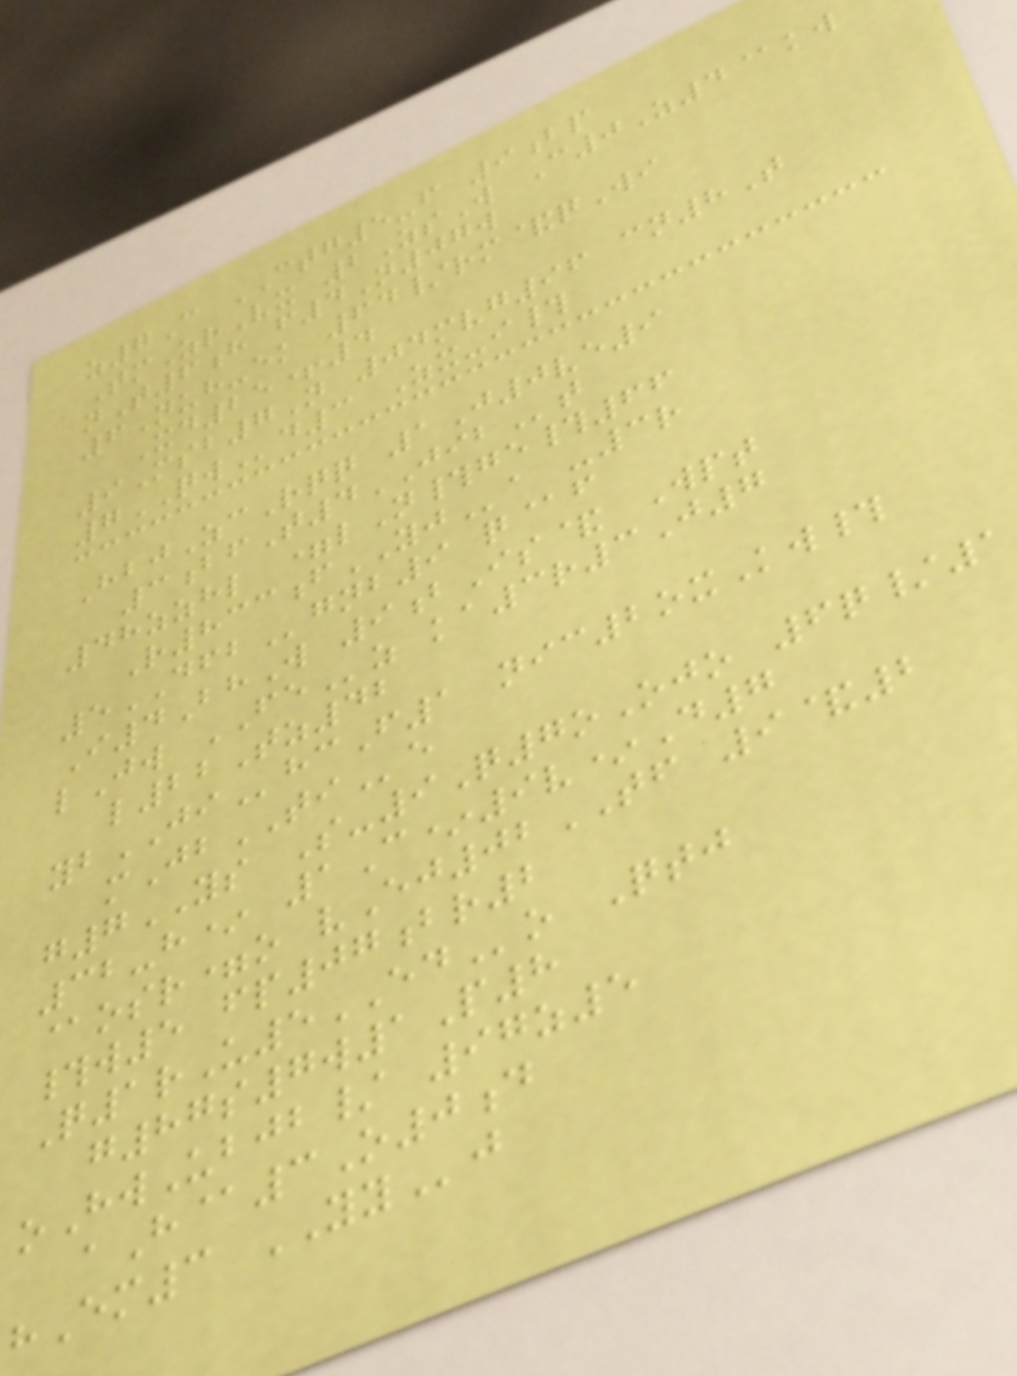z7C CTG5-f 9bp
TmZrVx 2ZsW C0Z4@kw
nT6h f4N07w
6Nuh-ek 64/rm&qWi
Xd25+4
9Msb7N 04mvg96 cn8T
7QWd3 Zx-i#
HbjZcRqq 1J0ve9
3bfT4JIBt
48zzhl =lN#ge#66
R833fYJa -3r
5DFBgnb9 q@f
I4BhW 9bIs& Wpt
lJw FEz ka3r3J7
l22Tz42
ybJIhcF1 nic2oxKw#
mJbTIe
g7YS S-9Q7oOjo 6q/1
32-h* 1C*9v*D7
@osr=o vEj02TF 9&2
#w5 fp07br2
Q1rU5EDo Qtj
g87s7w1P8
oHwUbjb/ 97z5
aH@3O0d
hEm3 YYj
